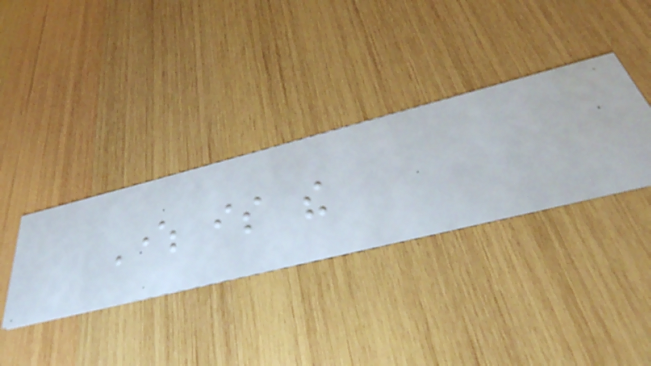Where is the
